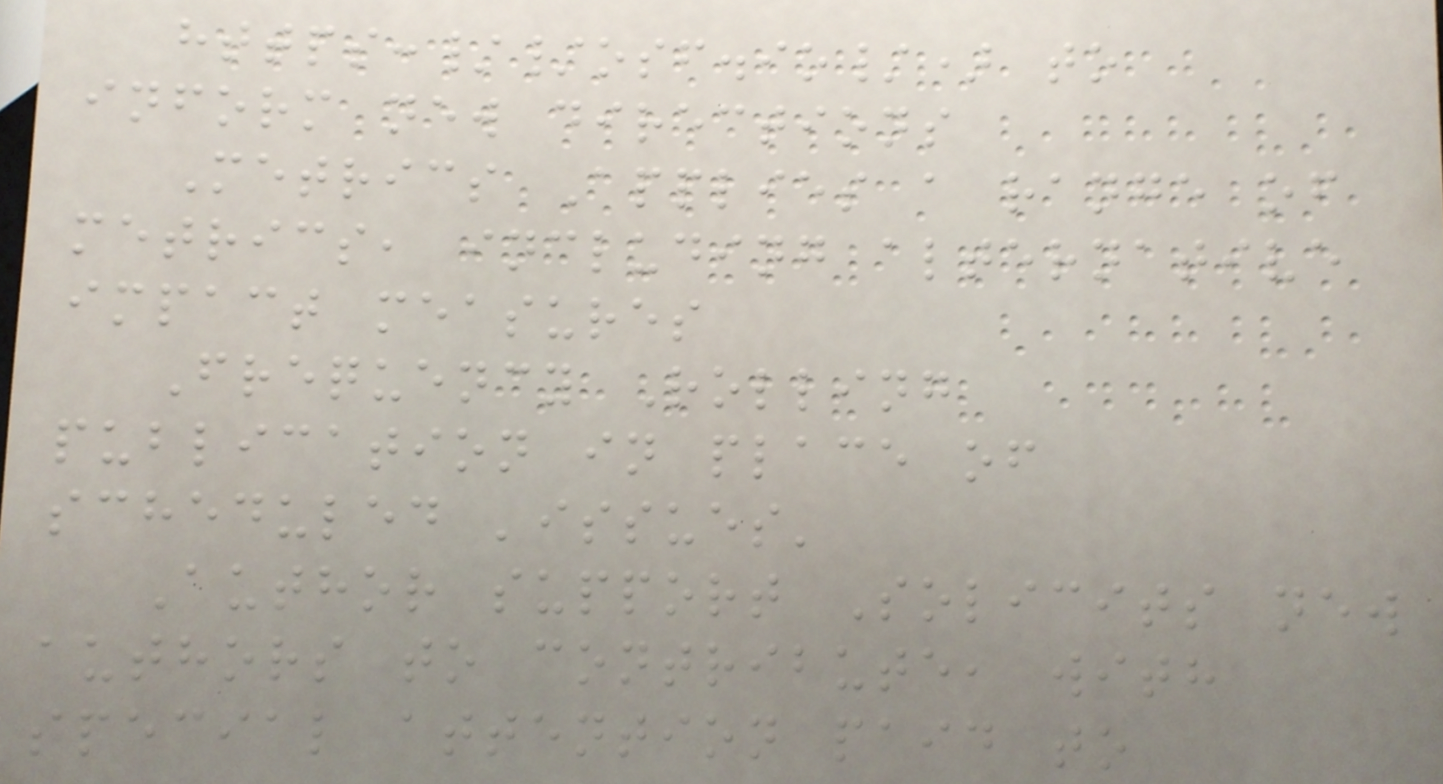https://osf.io/) to
inform new directions
Metrics Applies a range of
metrics, including alternative
impact measures
Frequency Rolling
publication in place of
scheduled 'issues'
Author support Solicits new
authors to contribute, with
special attention paid to
